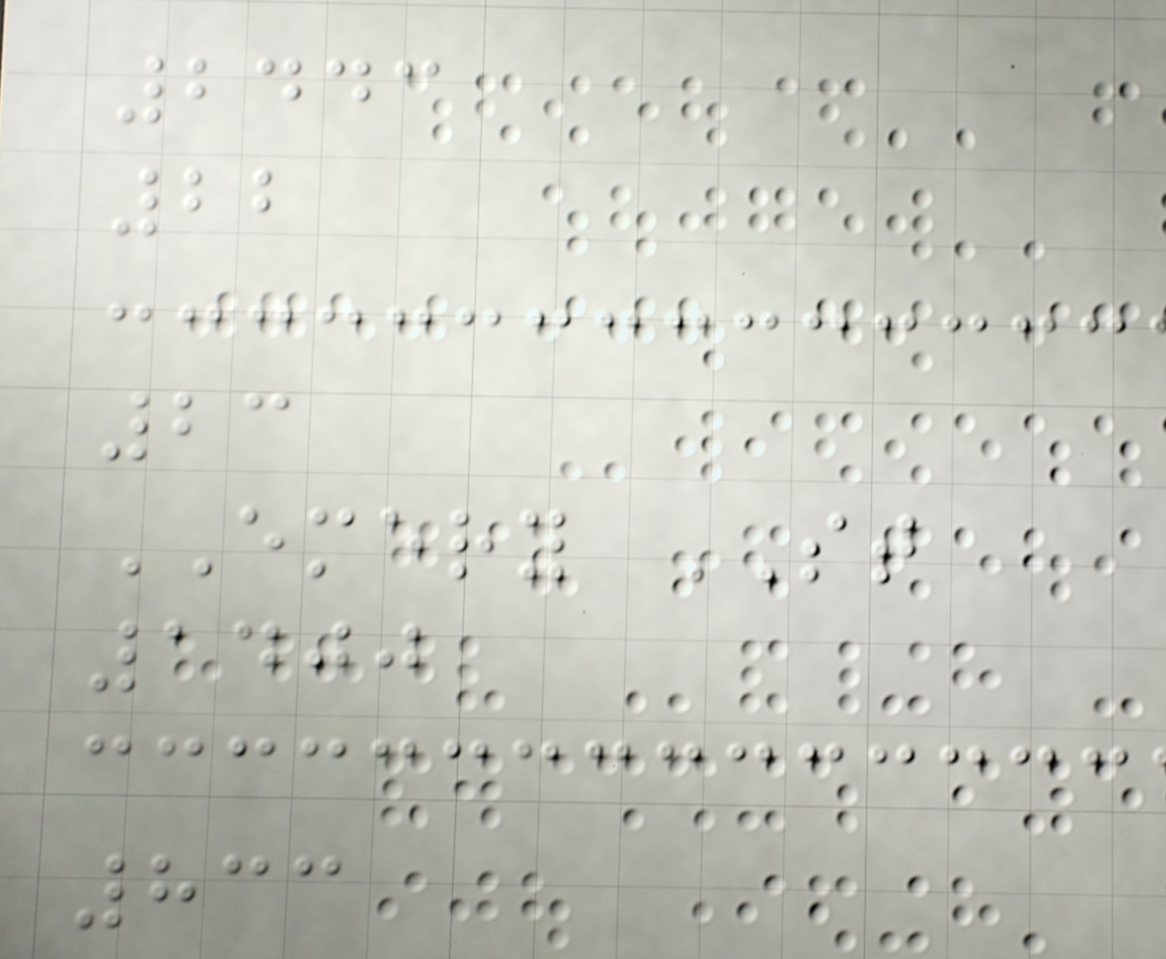2443
22
23
EMERY ST
1400
833
